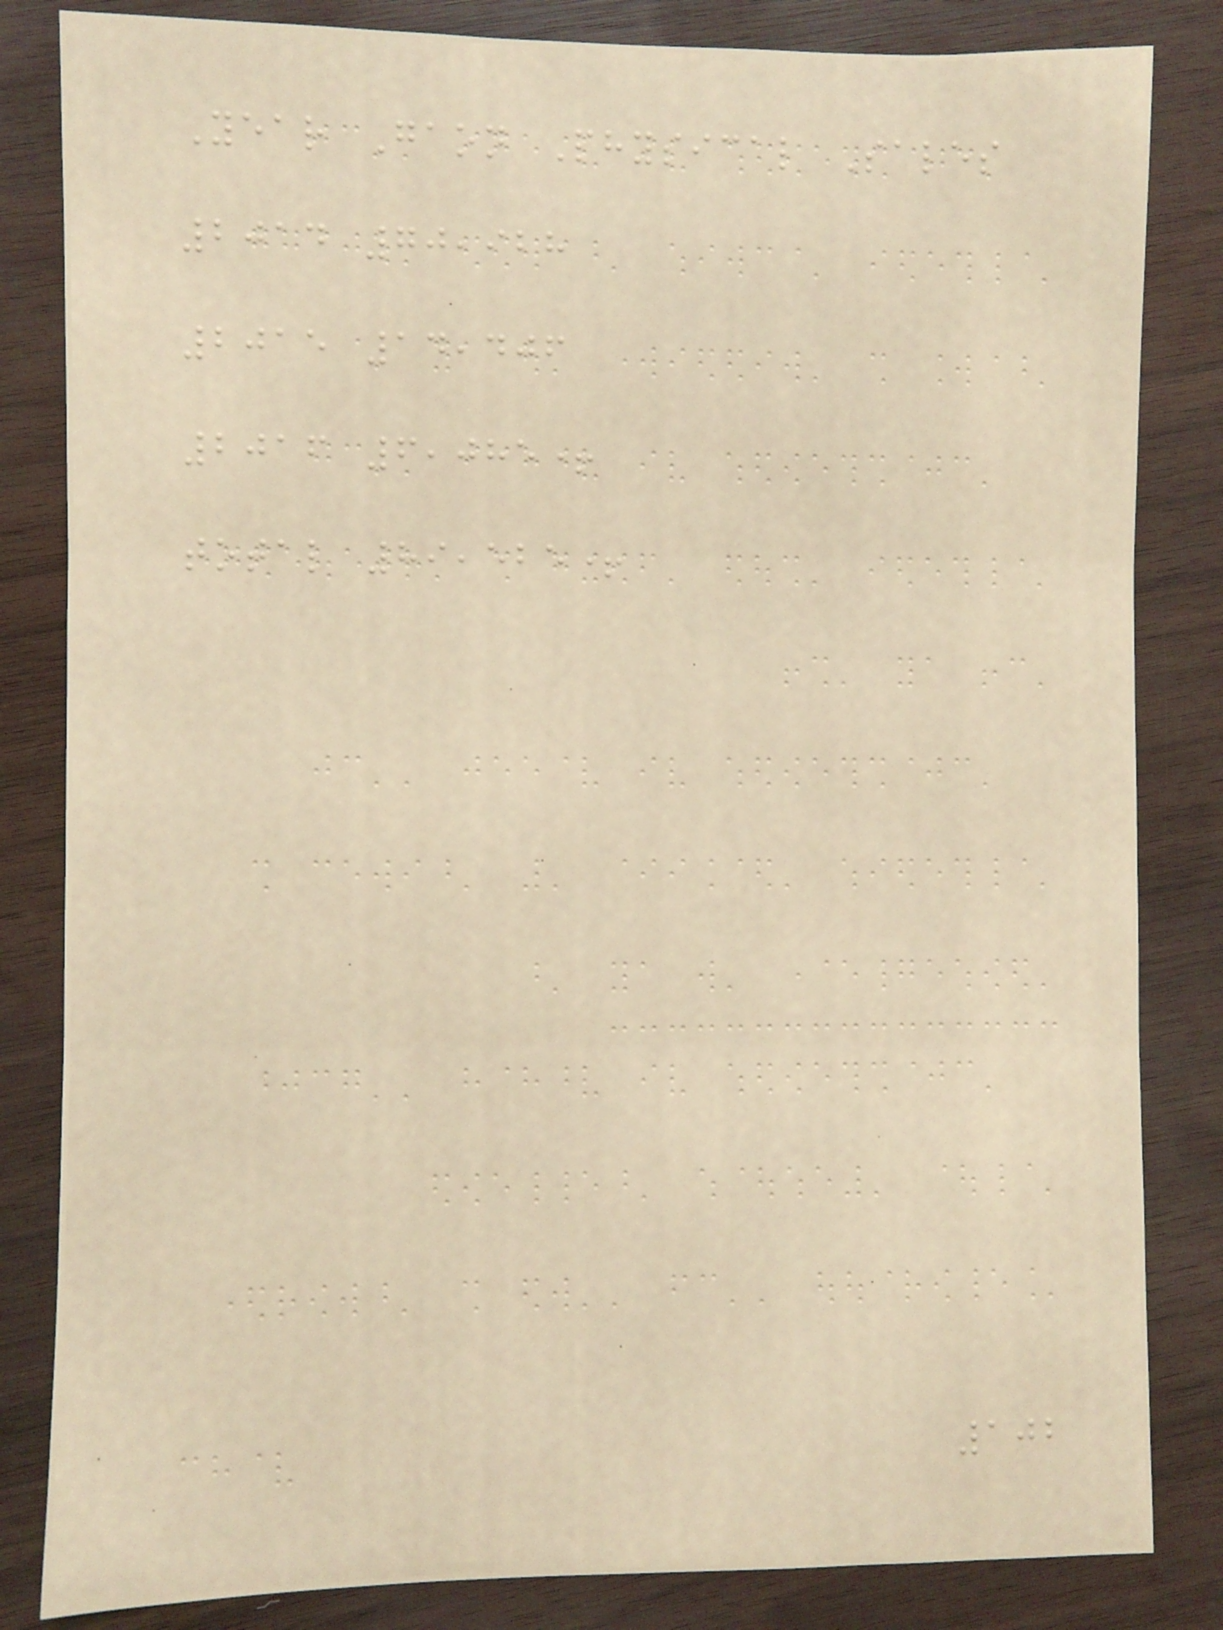Year Gaon Physical Sales
2014 70,928
2015 14,406
2016 6,085+
total 89,525+
102
